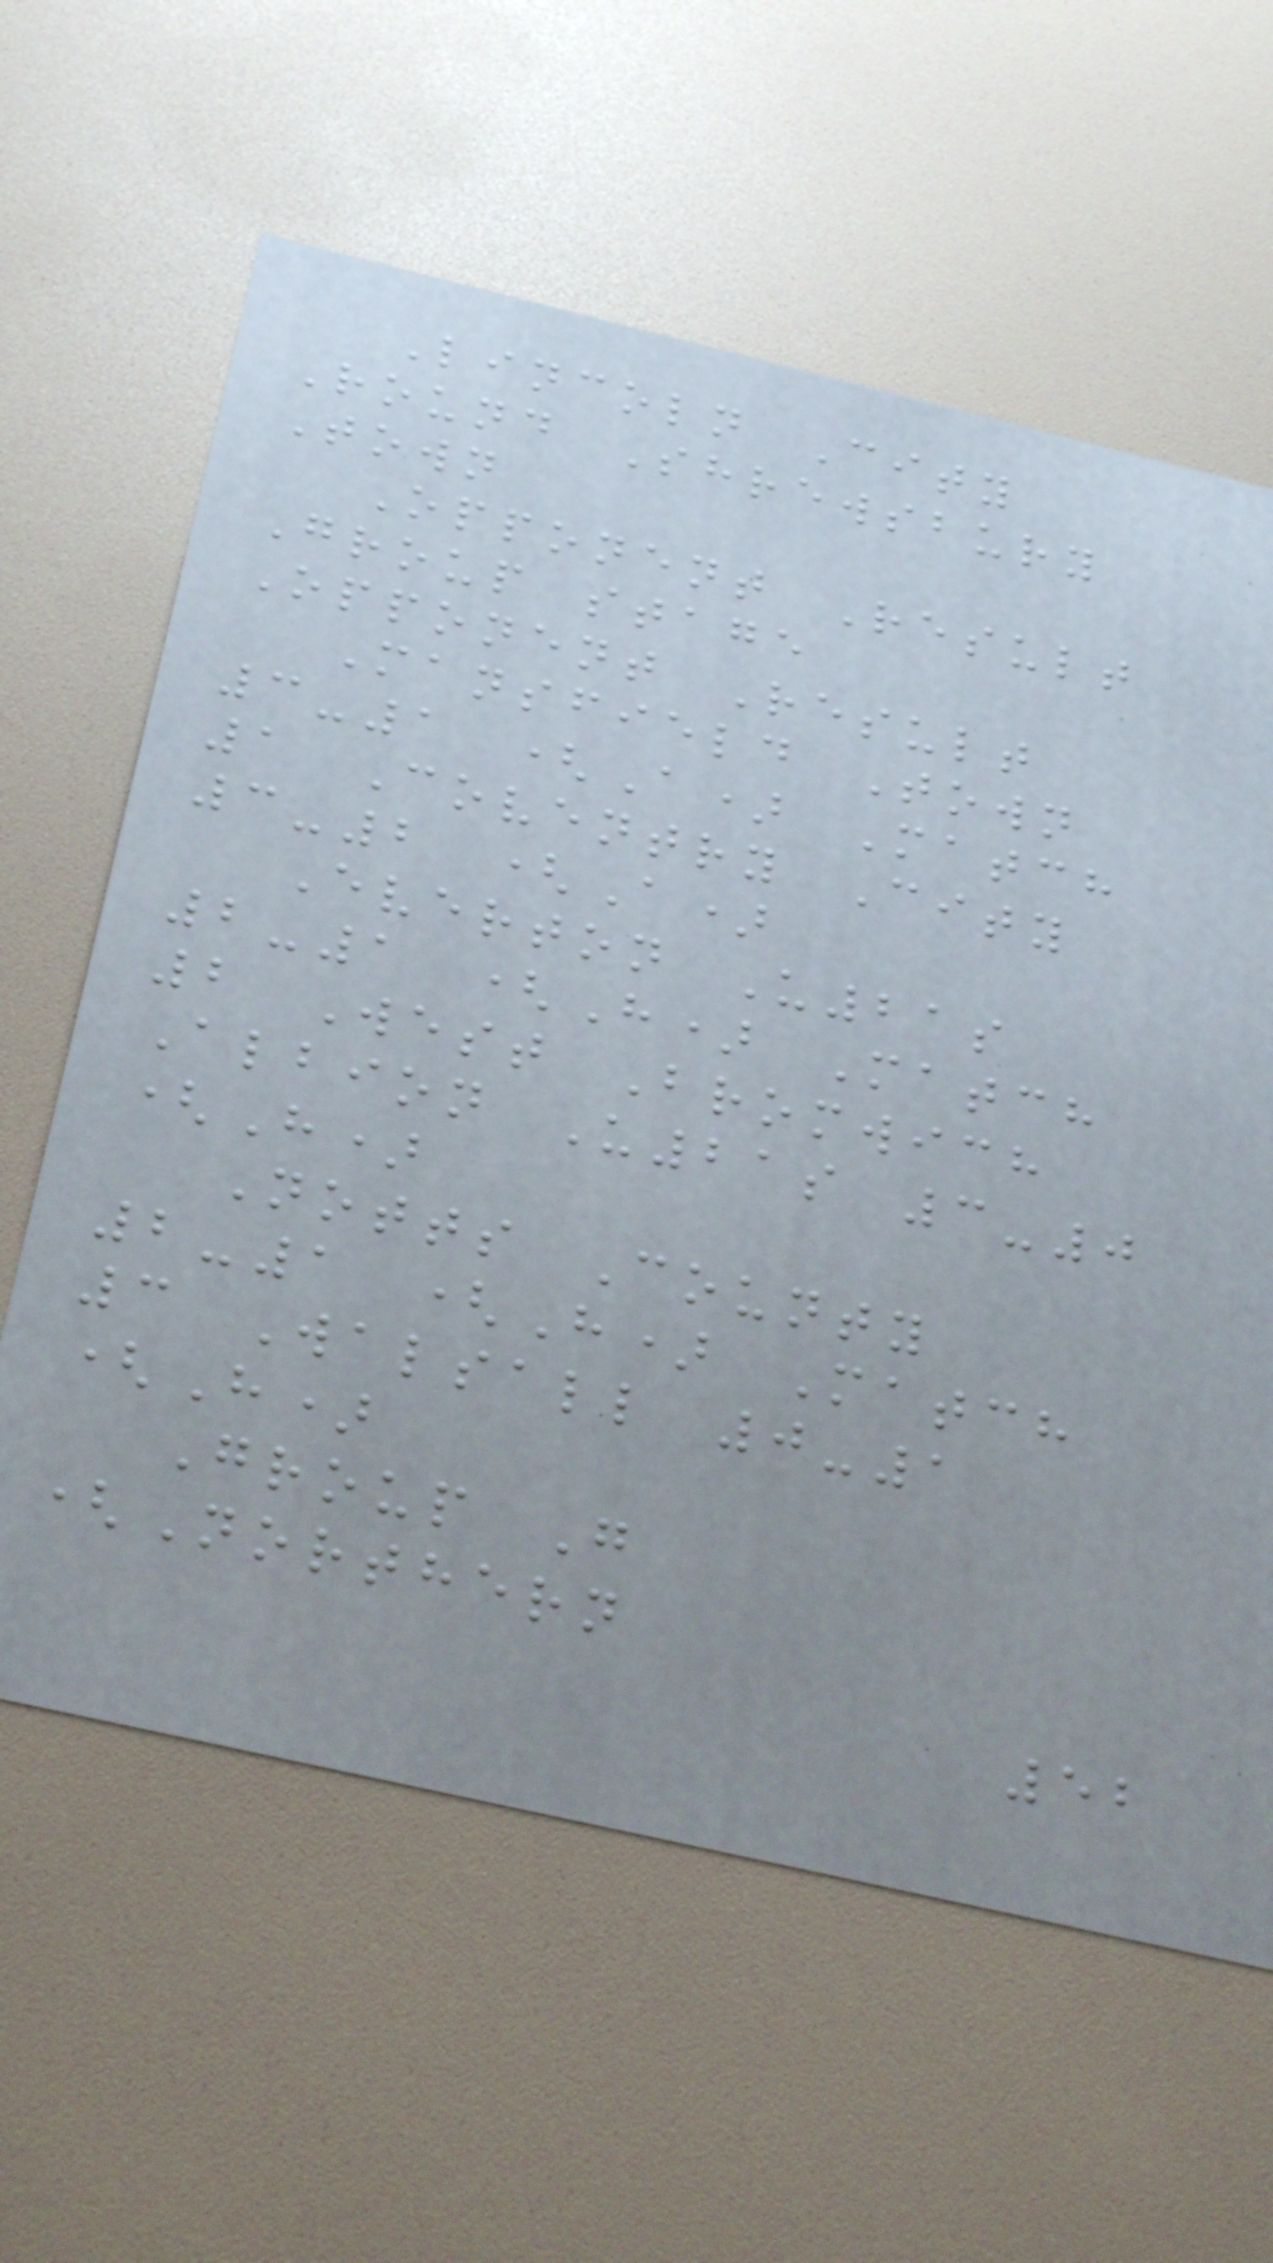Lincoln City
Round Shrewsbury
Town
Opponent Result
Group stage
Opponent Result
Mansfield Town
3-1 (A) Match
1 Coventry City
3-2 (A)
Everton U21s
2-1 (H) Match
2 West Bromwich
Albion U21s 3-0
(H)
Notts County
2-1 (H) Match
3 Walsall 0-1
(H)
Group G
(Northern
52
